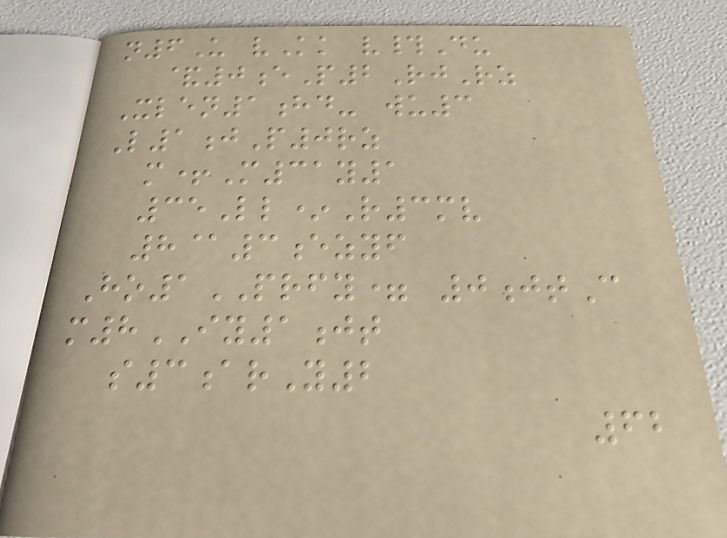n6U vKk v#Du
&0eP2RjRz
Xlen1hd- wu3
L1jP0rz
m+M31y1
35Ll*R3mv
8@3ezyf
Ho1PRFY= 0jtC
m8IY1jt
s3arY2
62
